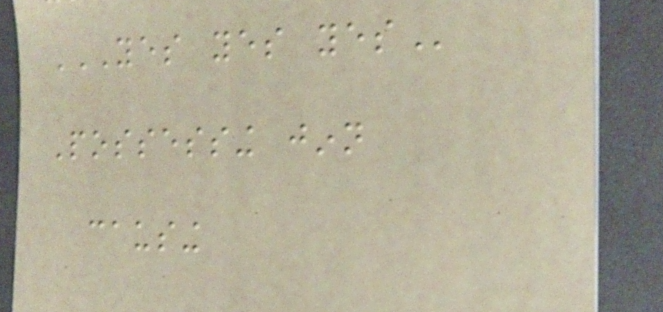YES YES YES
Possessing jinn
causing
